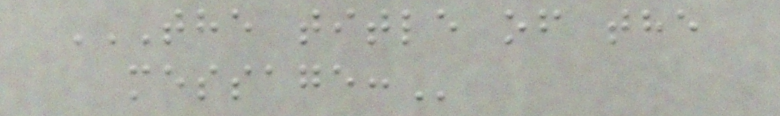THE TITLE OF THE
MESSAGE:
